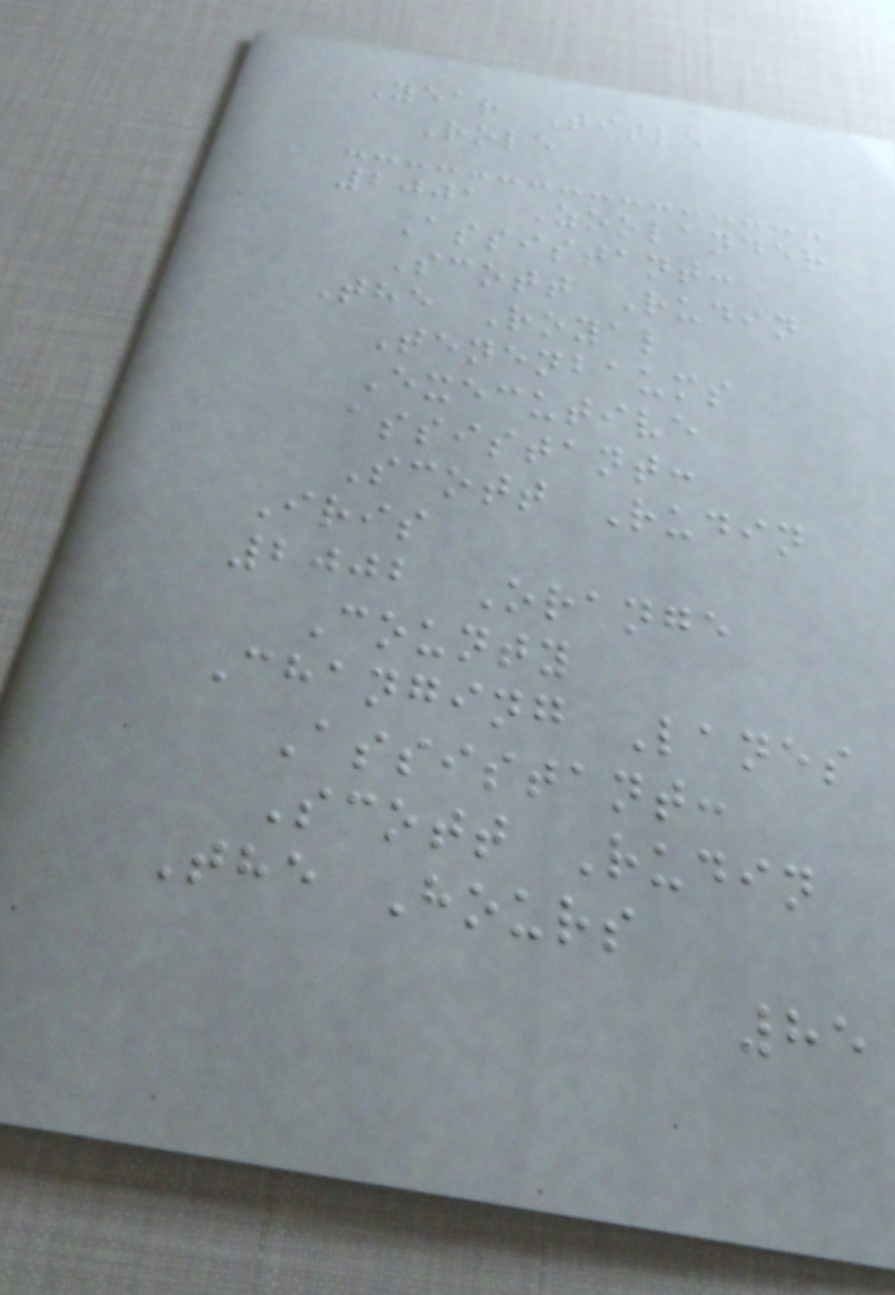Year Title
Role
2001 Zoolander
Assistant:
Scott Rudin
The Royal
Tenenbaums
Executive
assistant:
Scott Rudin
Iris
2002 Orange
County
Changing Lanes
Assistant:
Scott Rudin
The Hours
85
